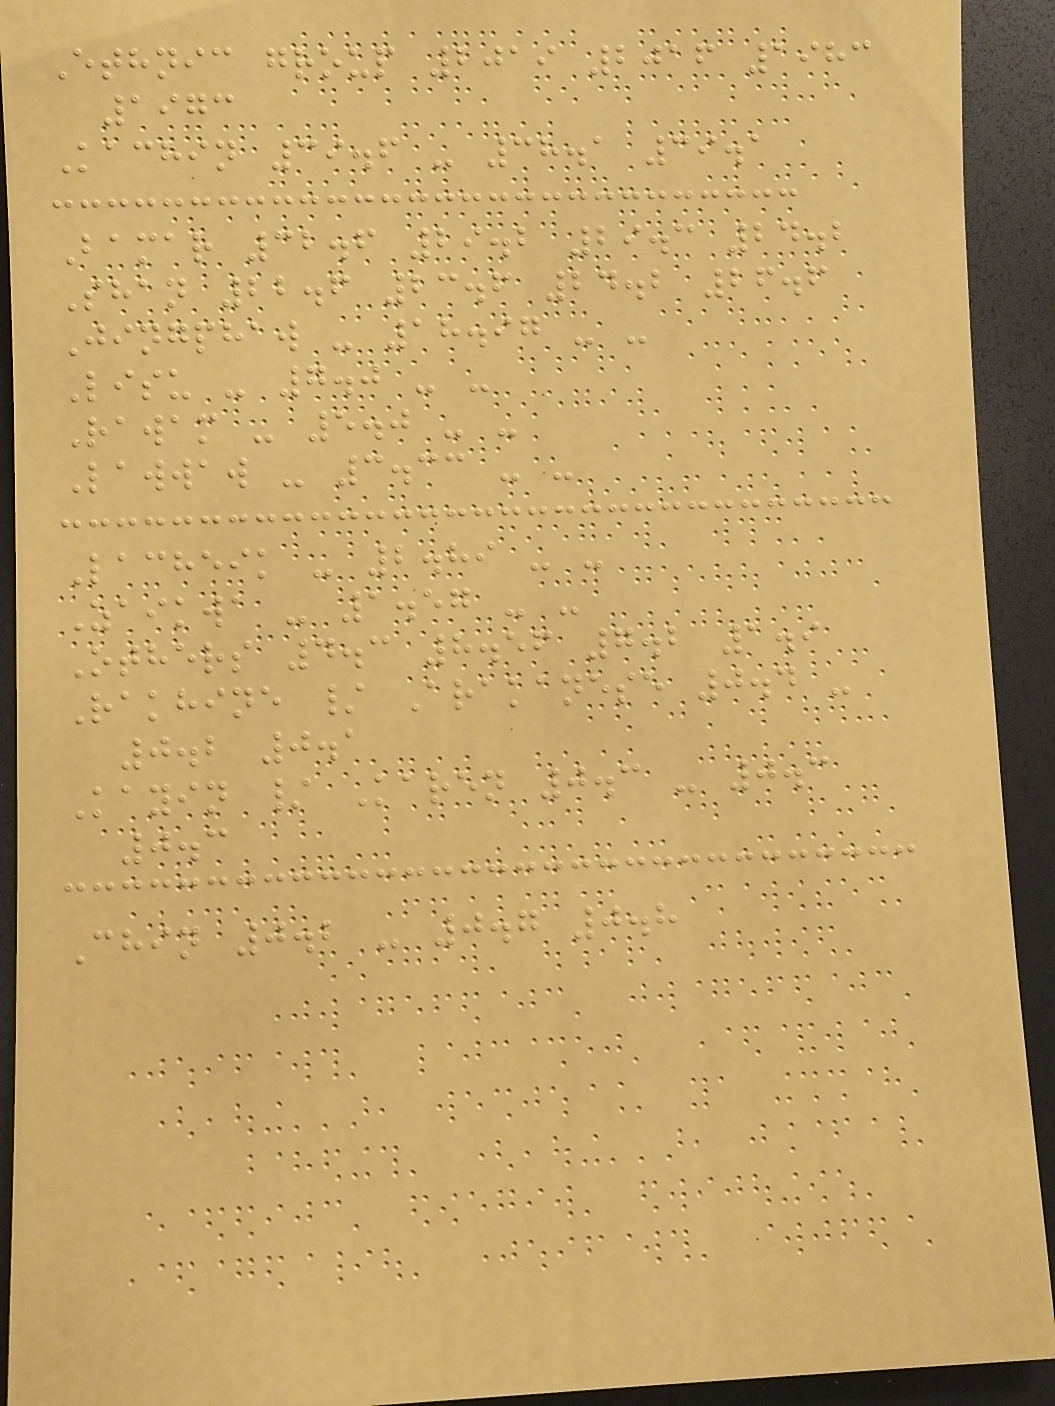Ethnic group 2019 2016 1983
1973
Kachin 39.6 - 38.1 39.1
Bamar 32.6 29.2 29.3 24.2
Shan 22.6 23.6 24.2 26.6
Jingphaw - 18.97 - -
Lisu - 7.0 - -
Rawam - 5.0 - -
Lawwaw - 3.33 - -
Lacheik - 2.89 - -
Zaikwa - 1.57 - -
Others 4.3 8.56 7.2 1.9
Rakhine / Arakanese 0.4 -
0.2 0.1
Kayin / Karen 0.3 - 0.3
0.3
Chin 0.2 - 0.7 0.8
